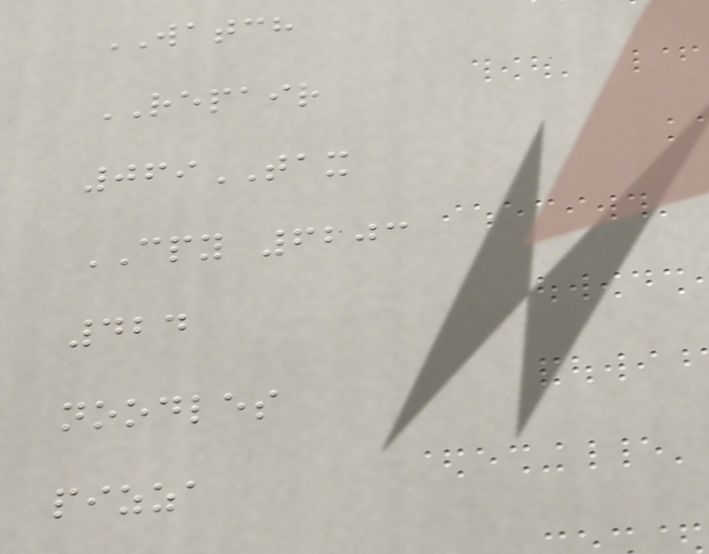WATCH
REPAIR
069TAX
CPY 6203
424
noodles
pizza
